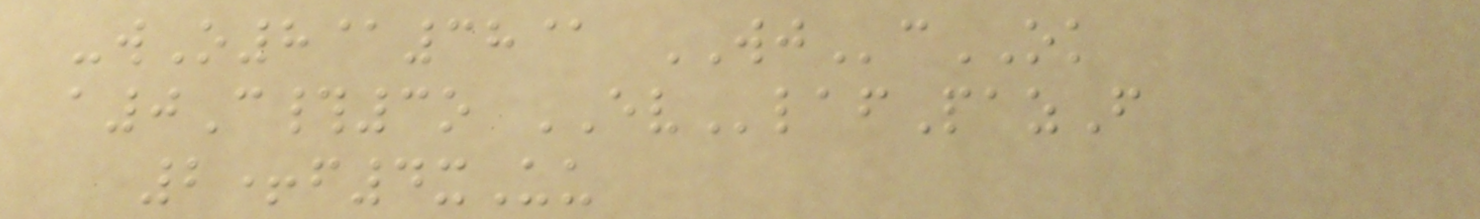-wO8@38@ WJcOK
a0C#3o EVlafPazF
2+f4xUu
